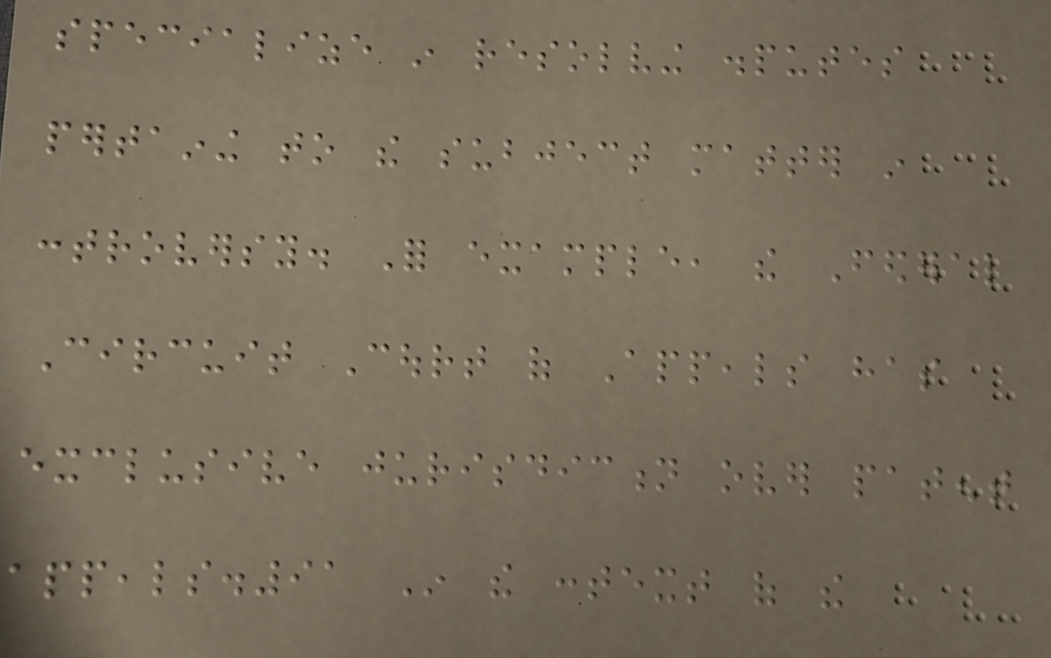specialize in resolving disputes
pertaining to the subject matter in
controversy. For example, the Federal
Circuit Court of Appeals has
exclusive jurisdiction over patent
appeals.91 In the context of the
